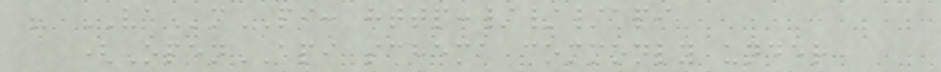- VAmPI: http:///api
(OpenAPI schema commonly under
